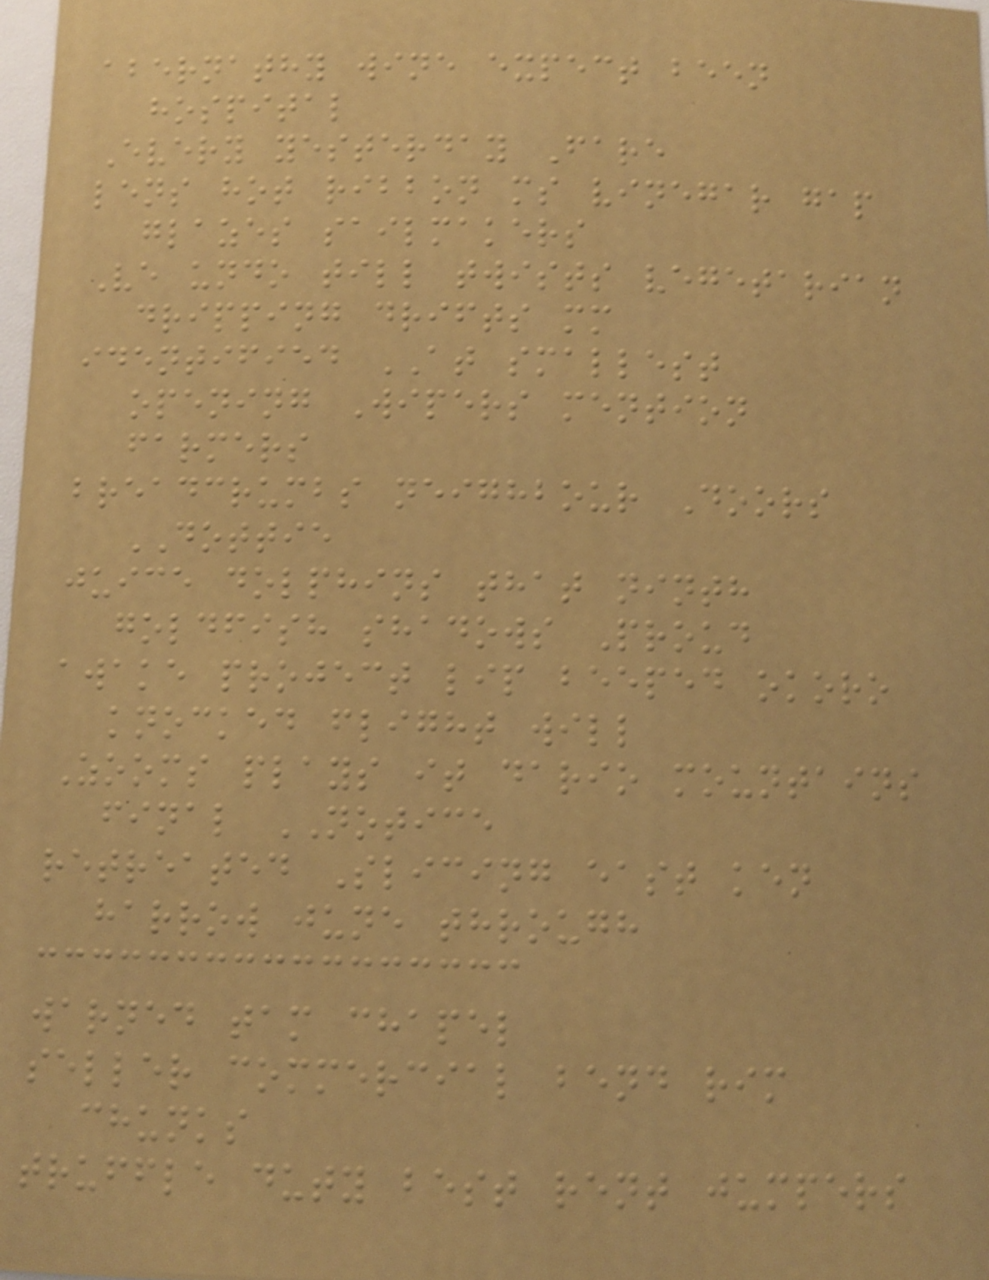abernathy wine expect been
hospital
Every yesterday Fare
lens hot ribbon ms vinegar gap
glazes sailmakers
Ve undo till twists vegetarian
dripping drifts mm
identified AT smallest
opening Wipers mention
farmers
breadcrumbs neighbour Doors
DOTTIE
juice dolphins that ninth
goldfish shadows Proud
awake project lip beeped okoro
knocked flight will
Zooms plays it dario mountains
final NOTICE
retreated Slicing east ken
harrow june through
warned tam chapel
seller commercial bend rim
chunks
truffle duty best rent jumpers
